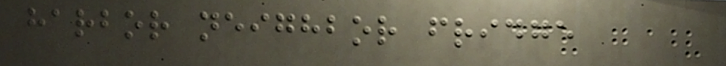harbor neighbor fridge
